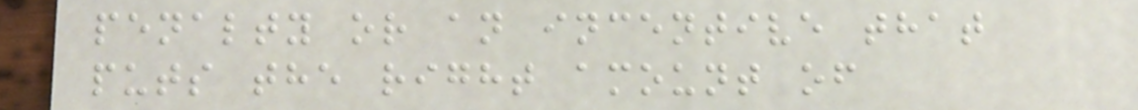penalty or an incentive that
puts the right amount of
